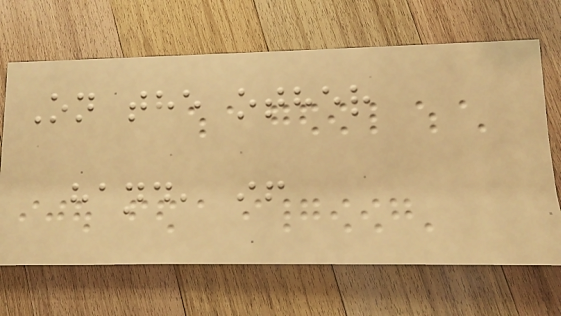On the other
hand, if
